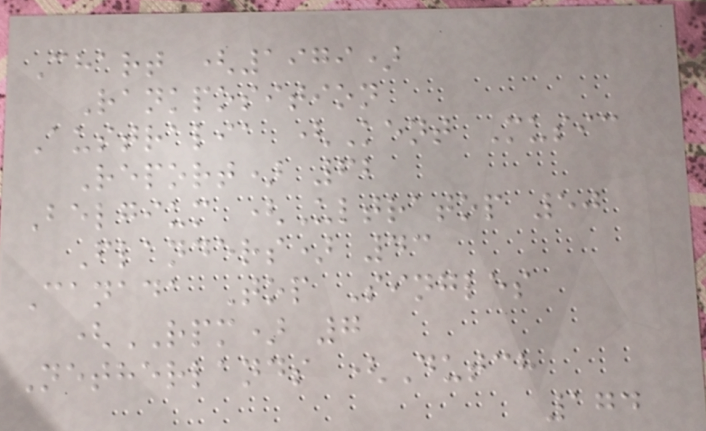Chart (1979)
Rankposition
Australia (Kent Music
Report) 62
Belgium (Ultratop 50
Flanders) 43
Canada Top Singles
(RPM) 7
Netherlands (Dutch
174
